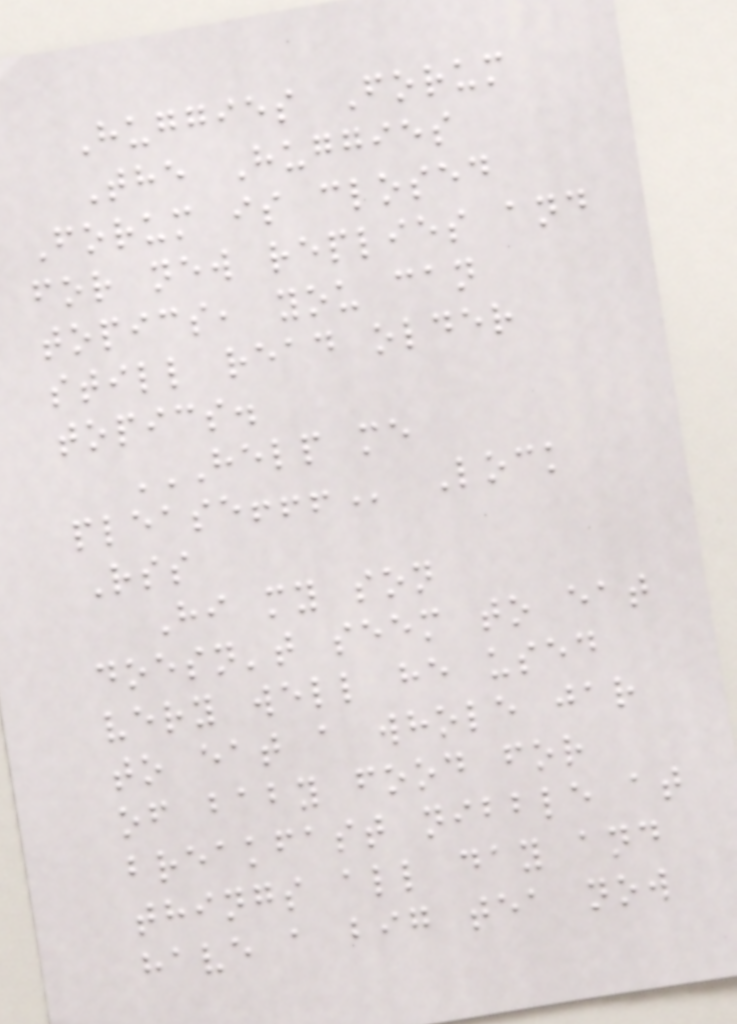Huggies Forum
The Huggies
Forum is closed
for new replies and
topics, you can
still read older
topics.
HELP ME
PLEASE!!! Lock
Rss
Hi my son
doesn't seem to eat
very well he used
to eat a whole jar
of baby food for
breakfast nibble at
things all day and
have a big tea now
